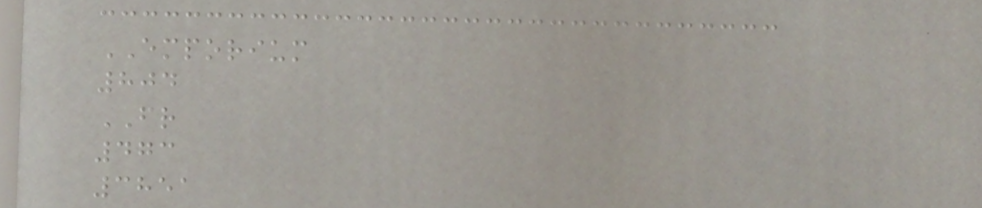EMPORIUM
804
FR
473
3851
